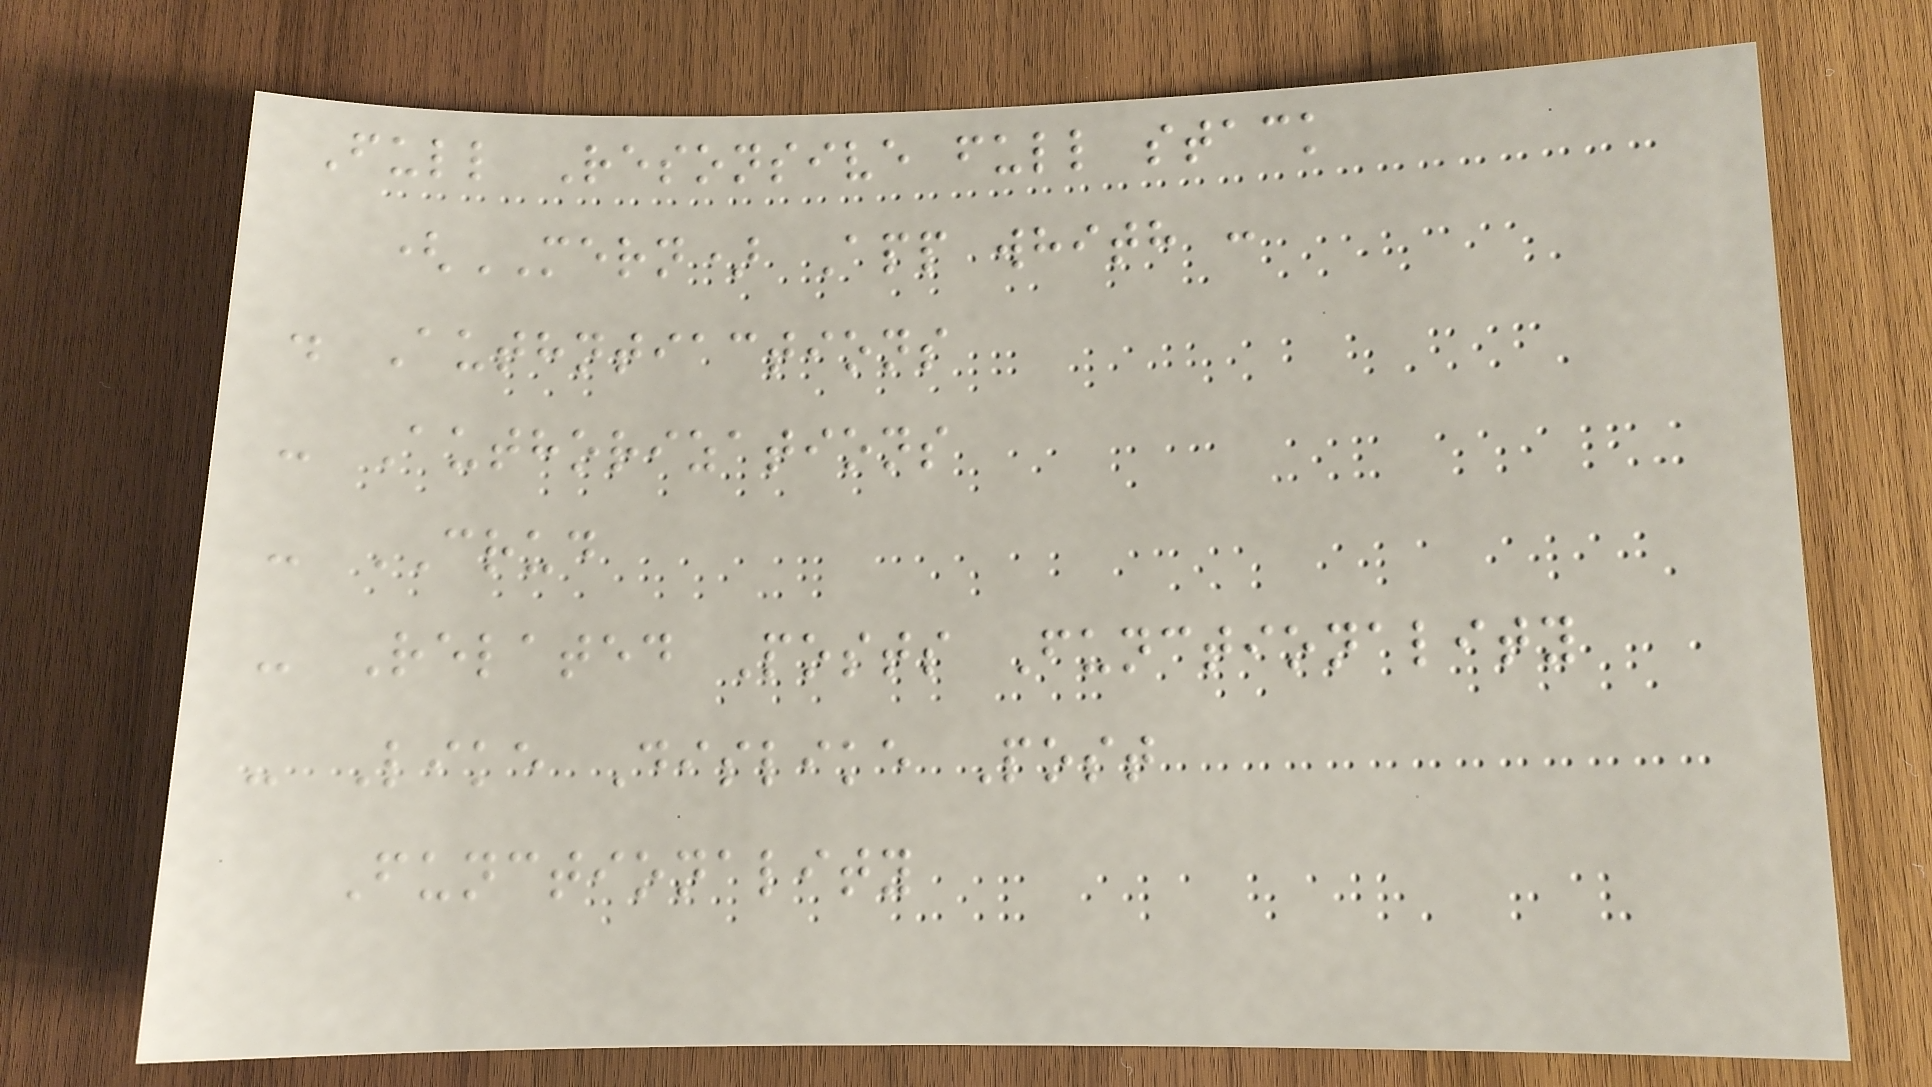Full Resonsive full stack
(MERN) App whith :
. Authntiactions
- Authorizations
- CRUD
- Related Posts Functionality
- Like Dislike Post
Functionality
